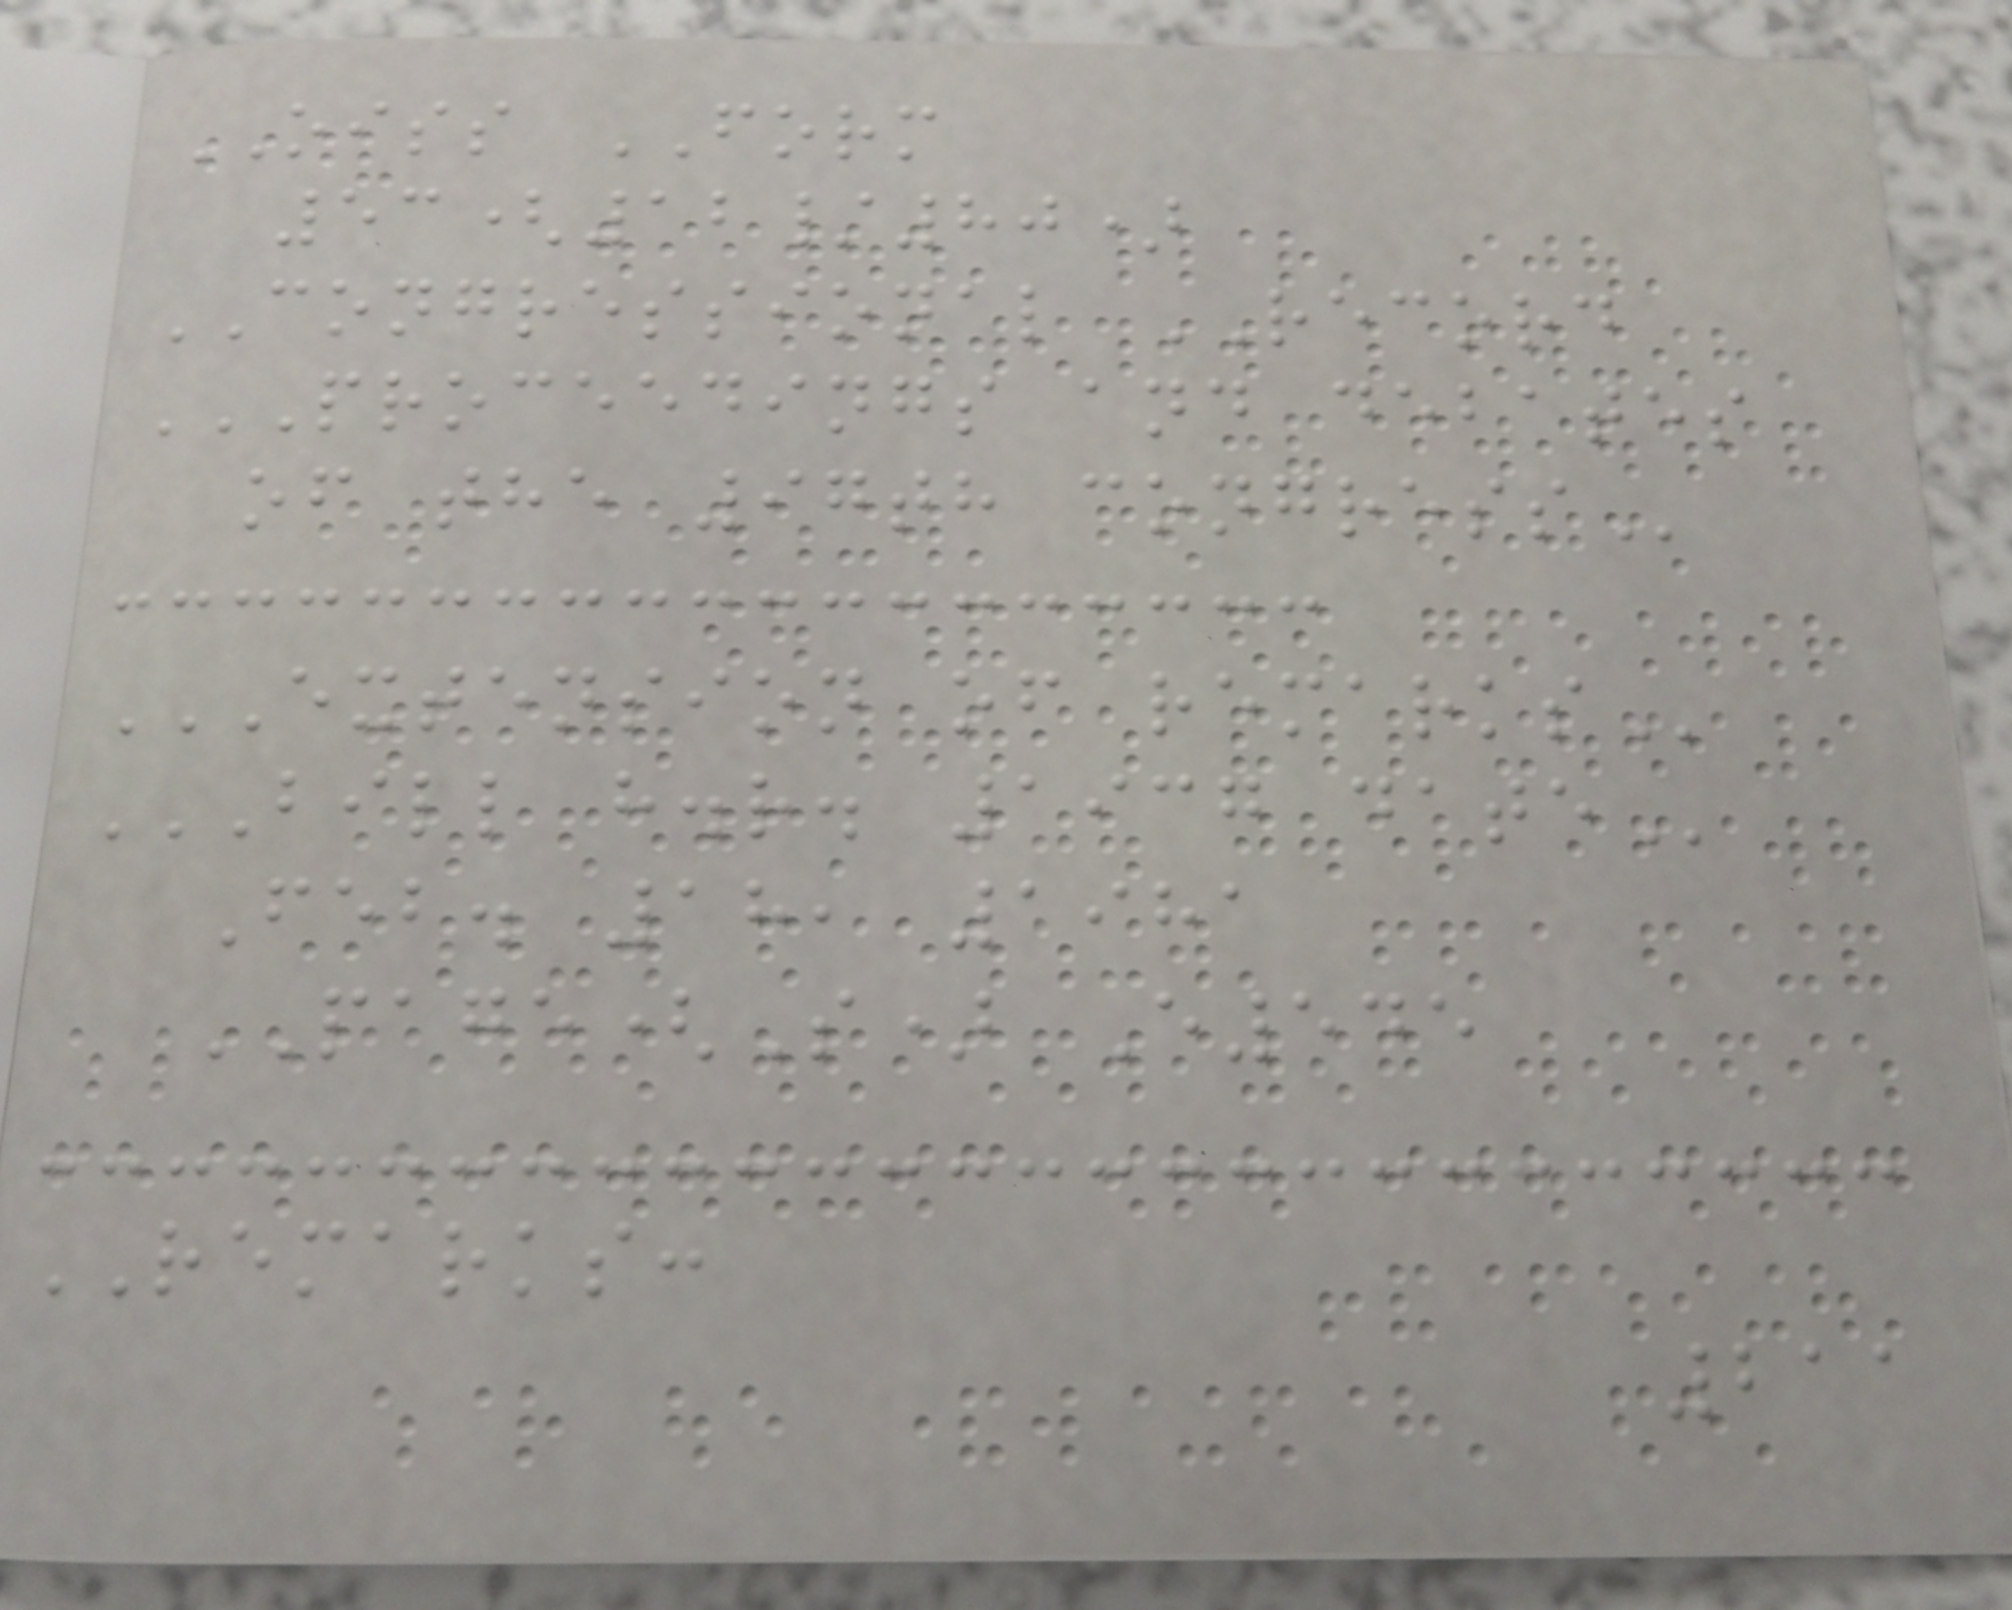OISS FORM
53(12/80)
CONGRESSIONAL RECORD
PROCEEDINGS AND DEBATES
OF THE 97TH CONGRESS
EXTENSION OF REMARKS
BILL H.R. 1937 DATE
Feb. 18, 1981
PAGE(S) E545
REMARKS:
211
